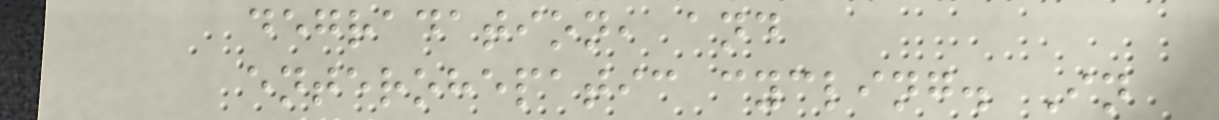degradation, and
enterohepatic cycling. In
